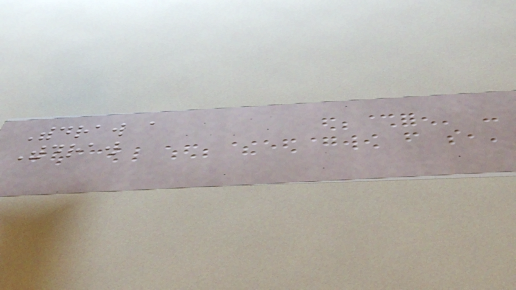Withdraw a
Withdraw
